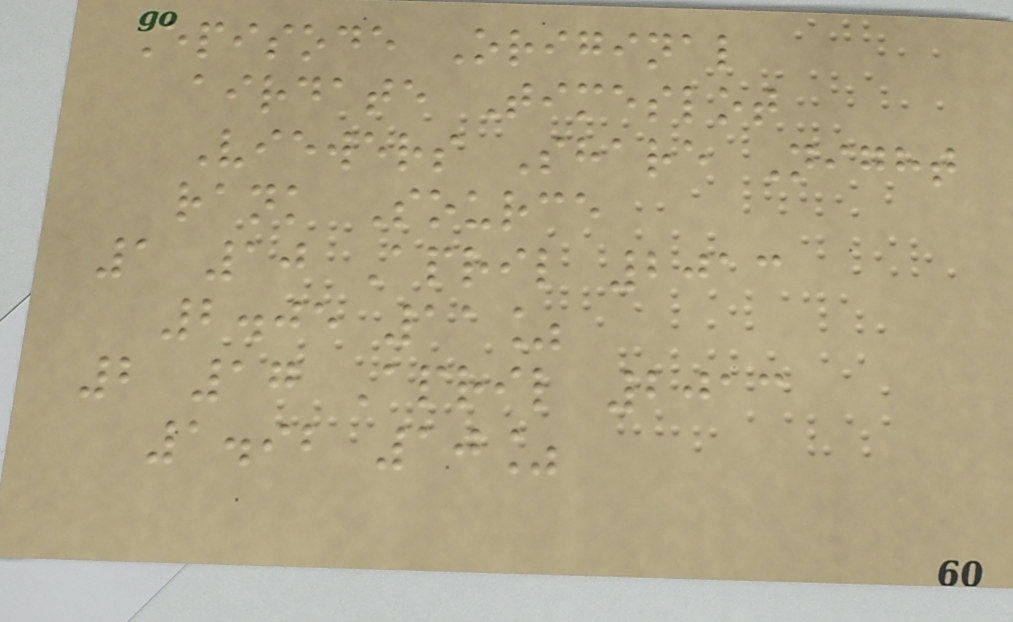Episode Original
airdate Timeslot
Viewers Share Night
rank Source
1 10 April 2013
2.05 11%
2 17 April 2013
1.92 10%
